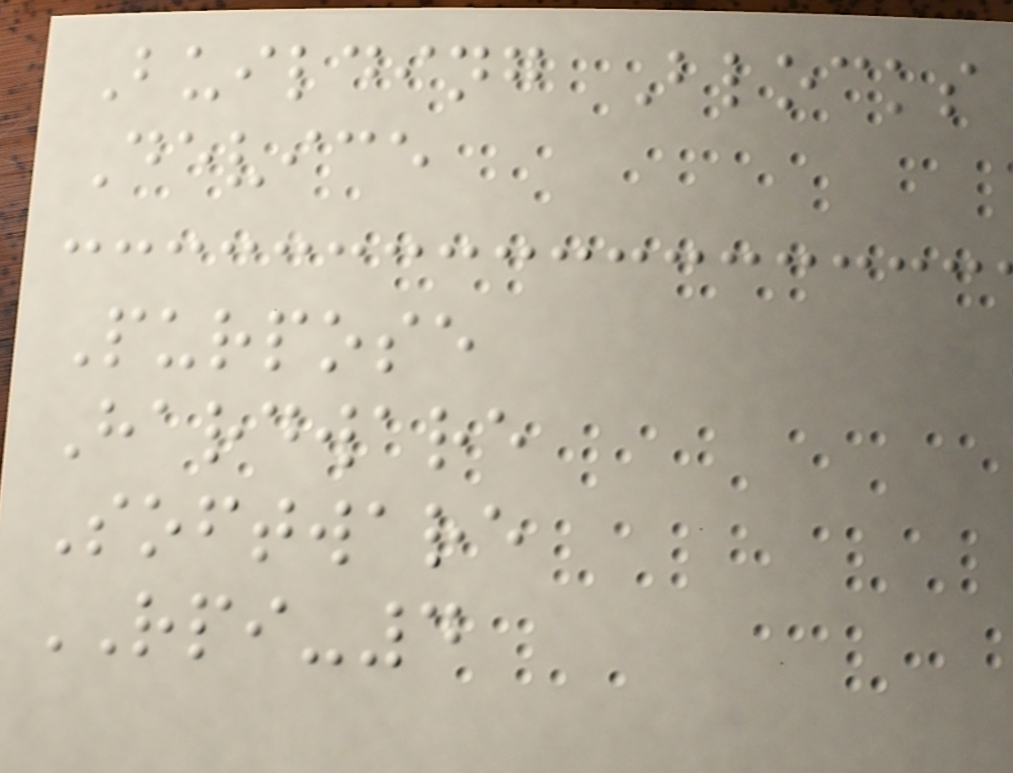Building Blocks
Device
Purpose
Hardware
Software
RPI-4
